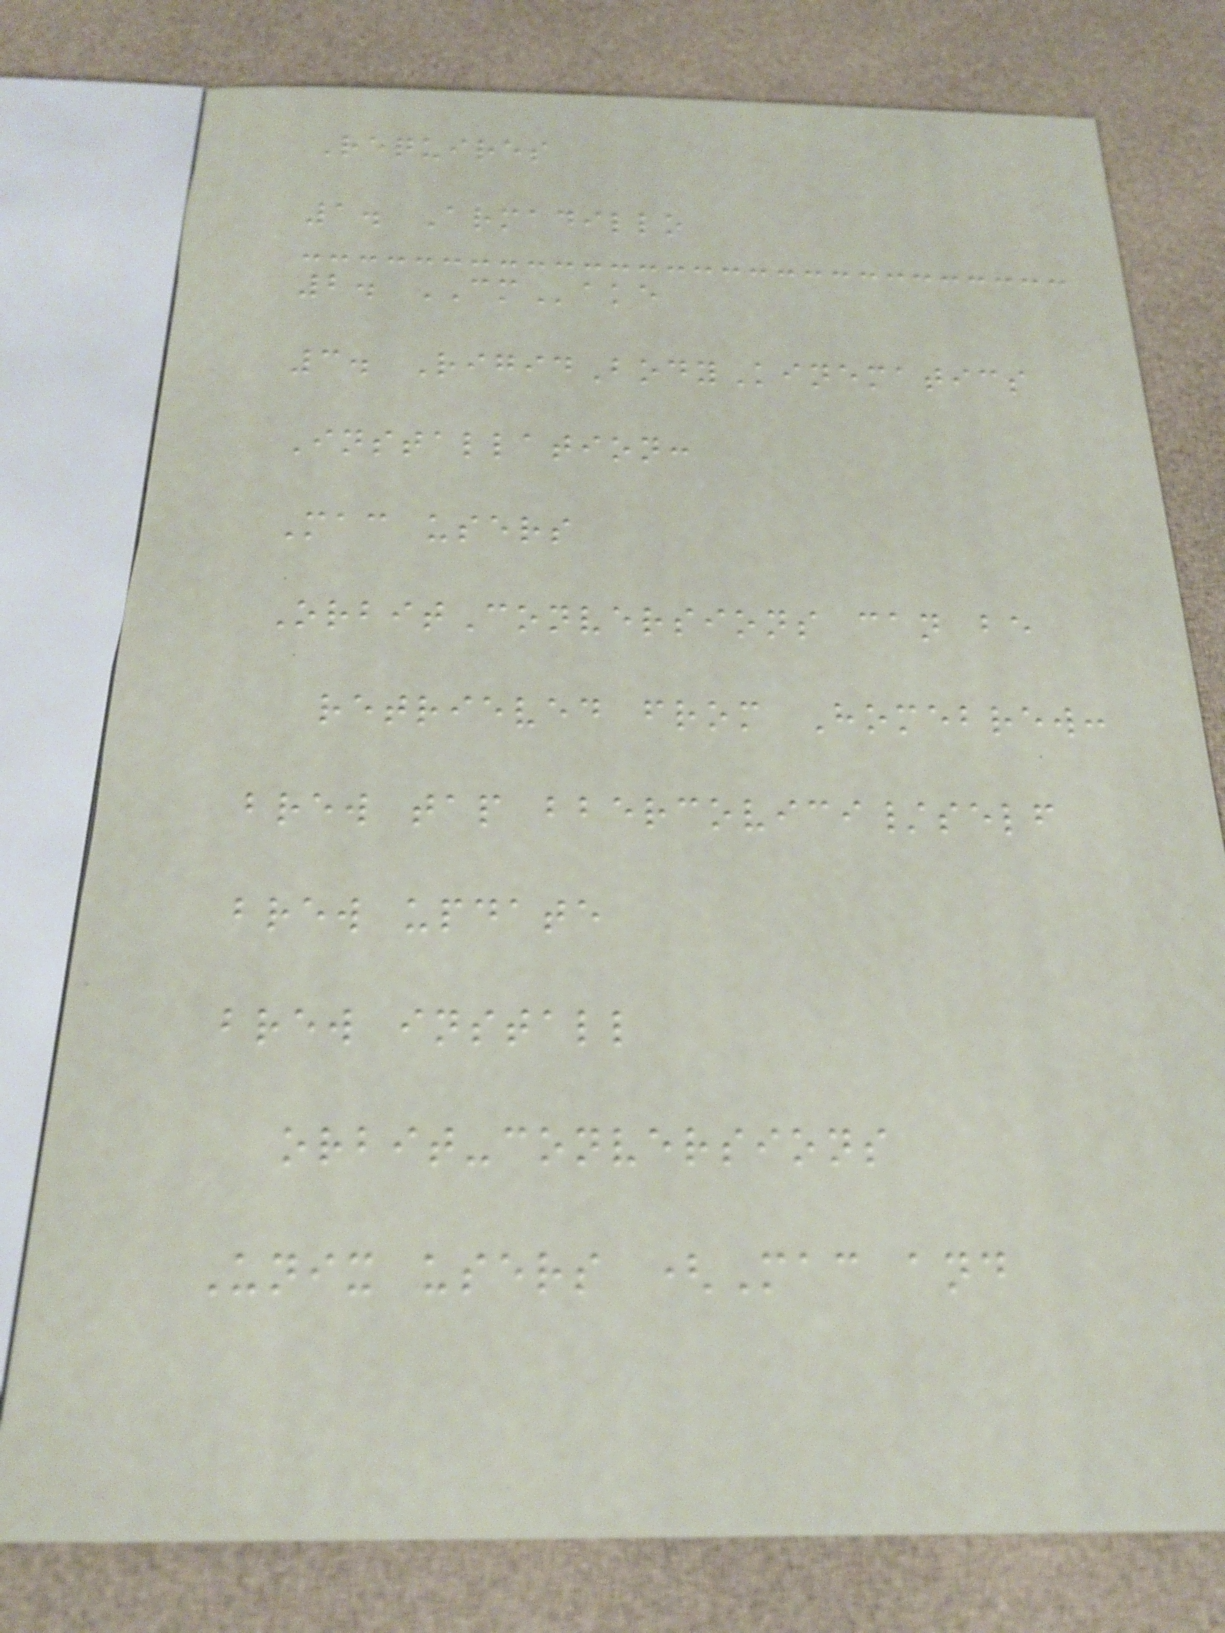Requires
1. Armadillo
2. CMake
3. RigidBodyKinematics
Installation:
Mac users
OrbitConversions can be
retrieved from Homebrew:
brew tap bbercovici/self
brew update
brew install
orbit-conversions
Unix users (Mac and
